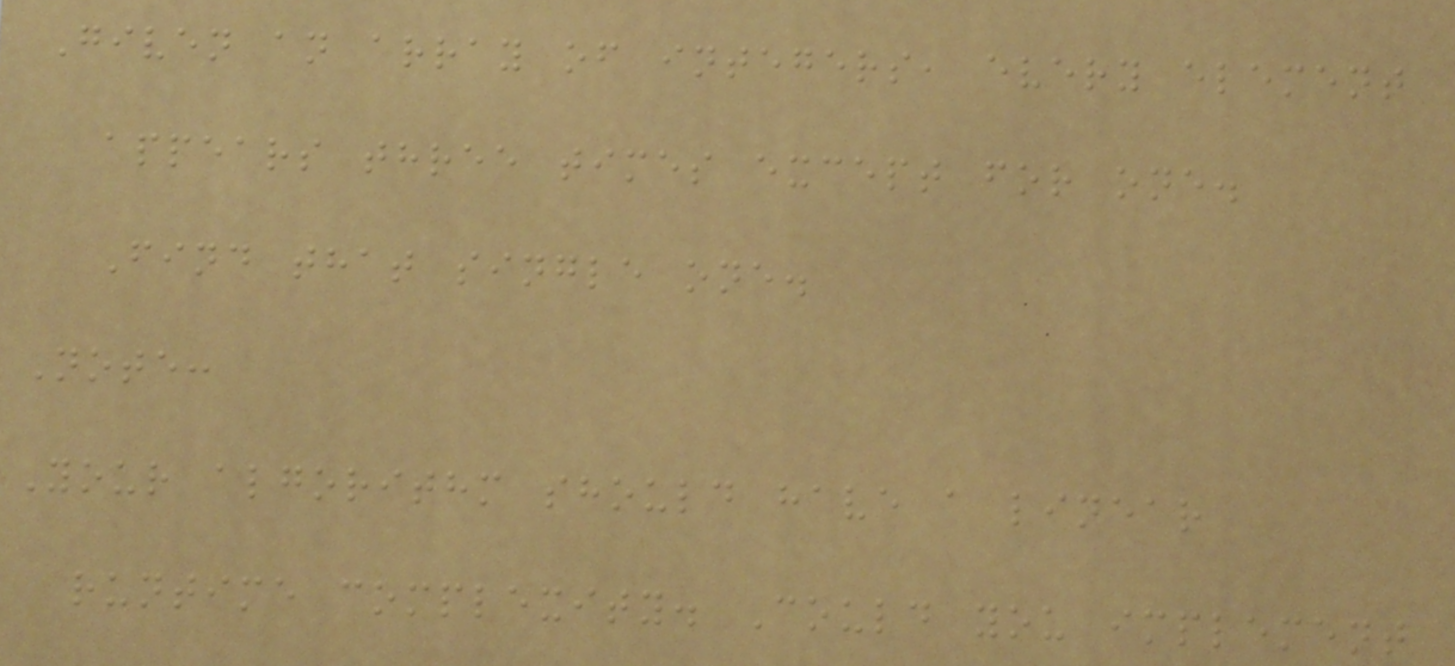Given an array of integers, every element
appears three times except for one.
Find that single one.
Note:
Your algorithm should have a linear
runtime complexity. Could you implement
